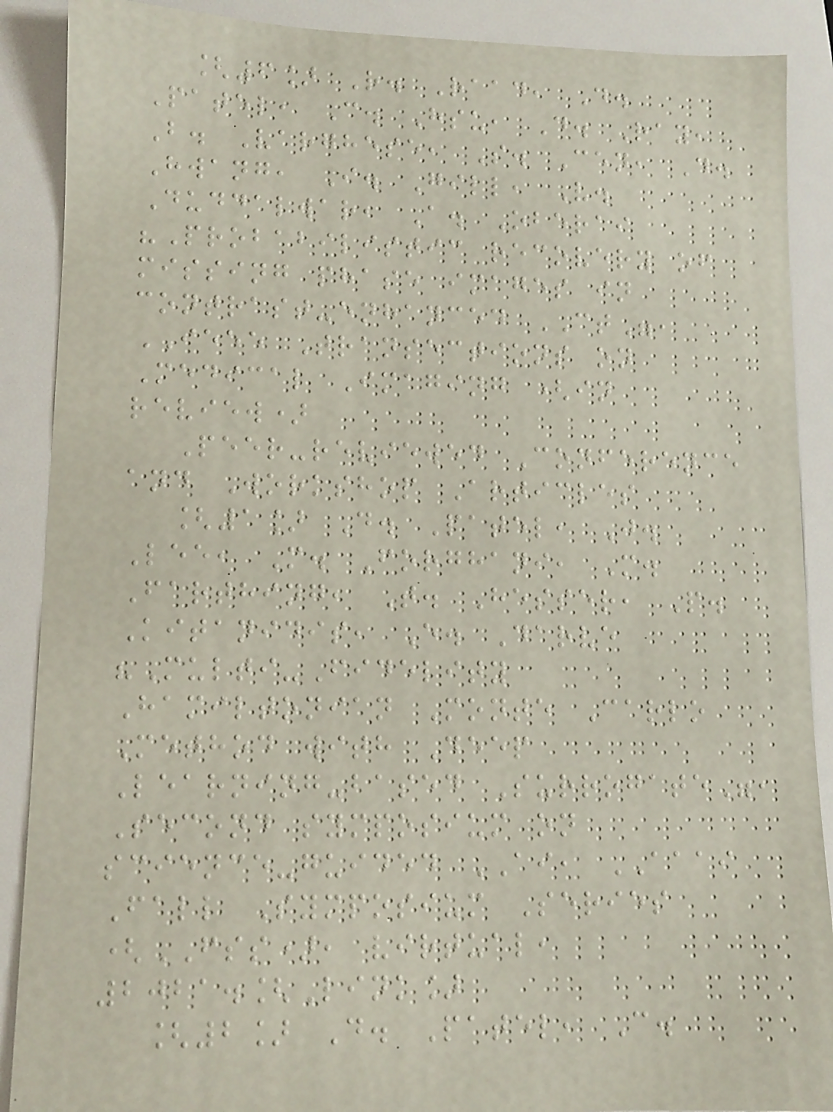[6] R. Raad, D.
Patel, C. Hsu, D. Ray,
B. Varghese, S. Cen, D.
Hwang, I. Gill, V.
Duddalwar, A. Oberai
"Probabilistic recovery of
missing phase images in
contrast-enhanced CT",
IEEE Transections on
Medical Imaging (in
review)
Peer-reviewed Conference
and Workshop Articles
[1] D. Patel, J.
Lee, M. Forghani, M.
Farthing, T. Hesser, P.
Kitanidis, E. Darve
"Multi-Fidelity
Hamiltonian Monte Carlo
Method with Deep
Learning-based Surrogate",
Second symposium on
science-guided AI, AAAI
Fall Symposium Series
(FSS), virtual,
2021.[Link]
[2] D. Patel, C.
